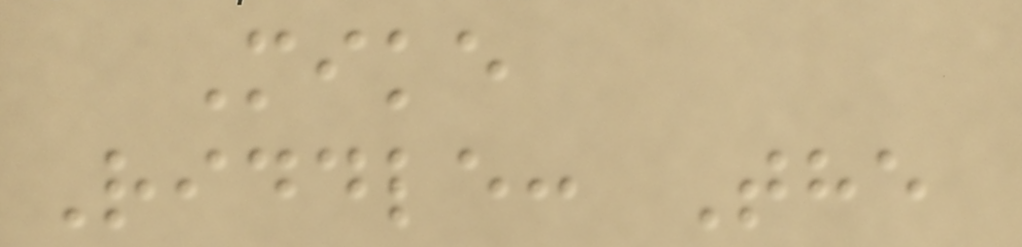Mike
Riddle: The
